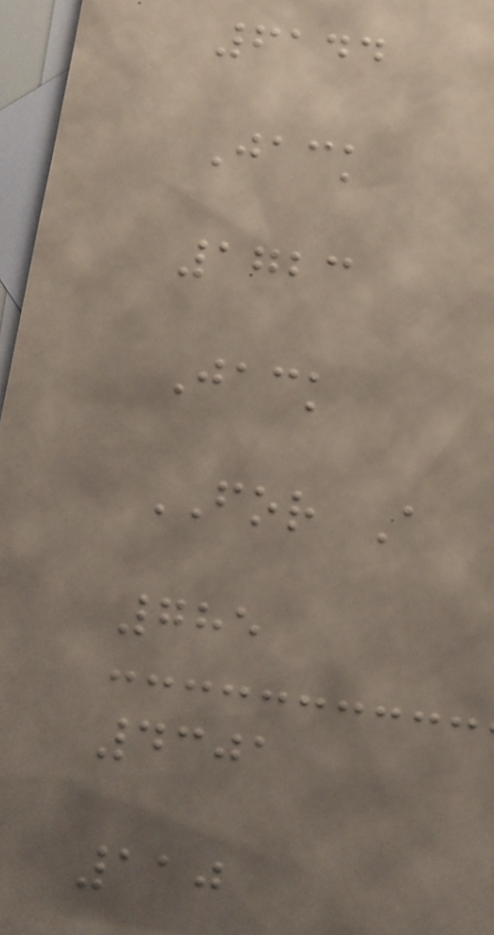6144
Jack
1723
Jack
FOR A
785
4301
110
